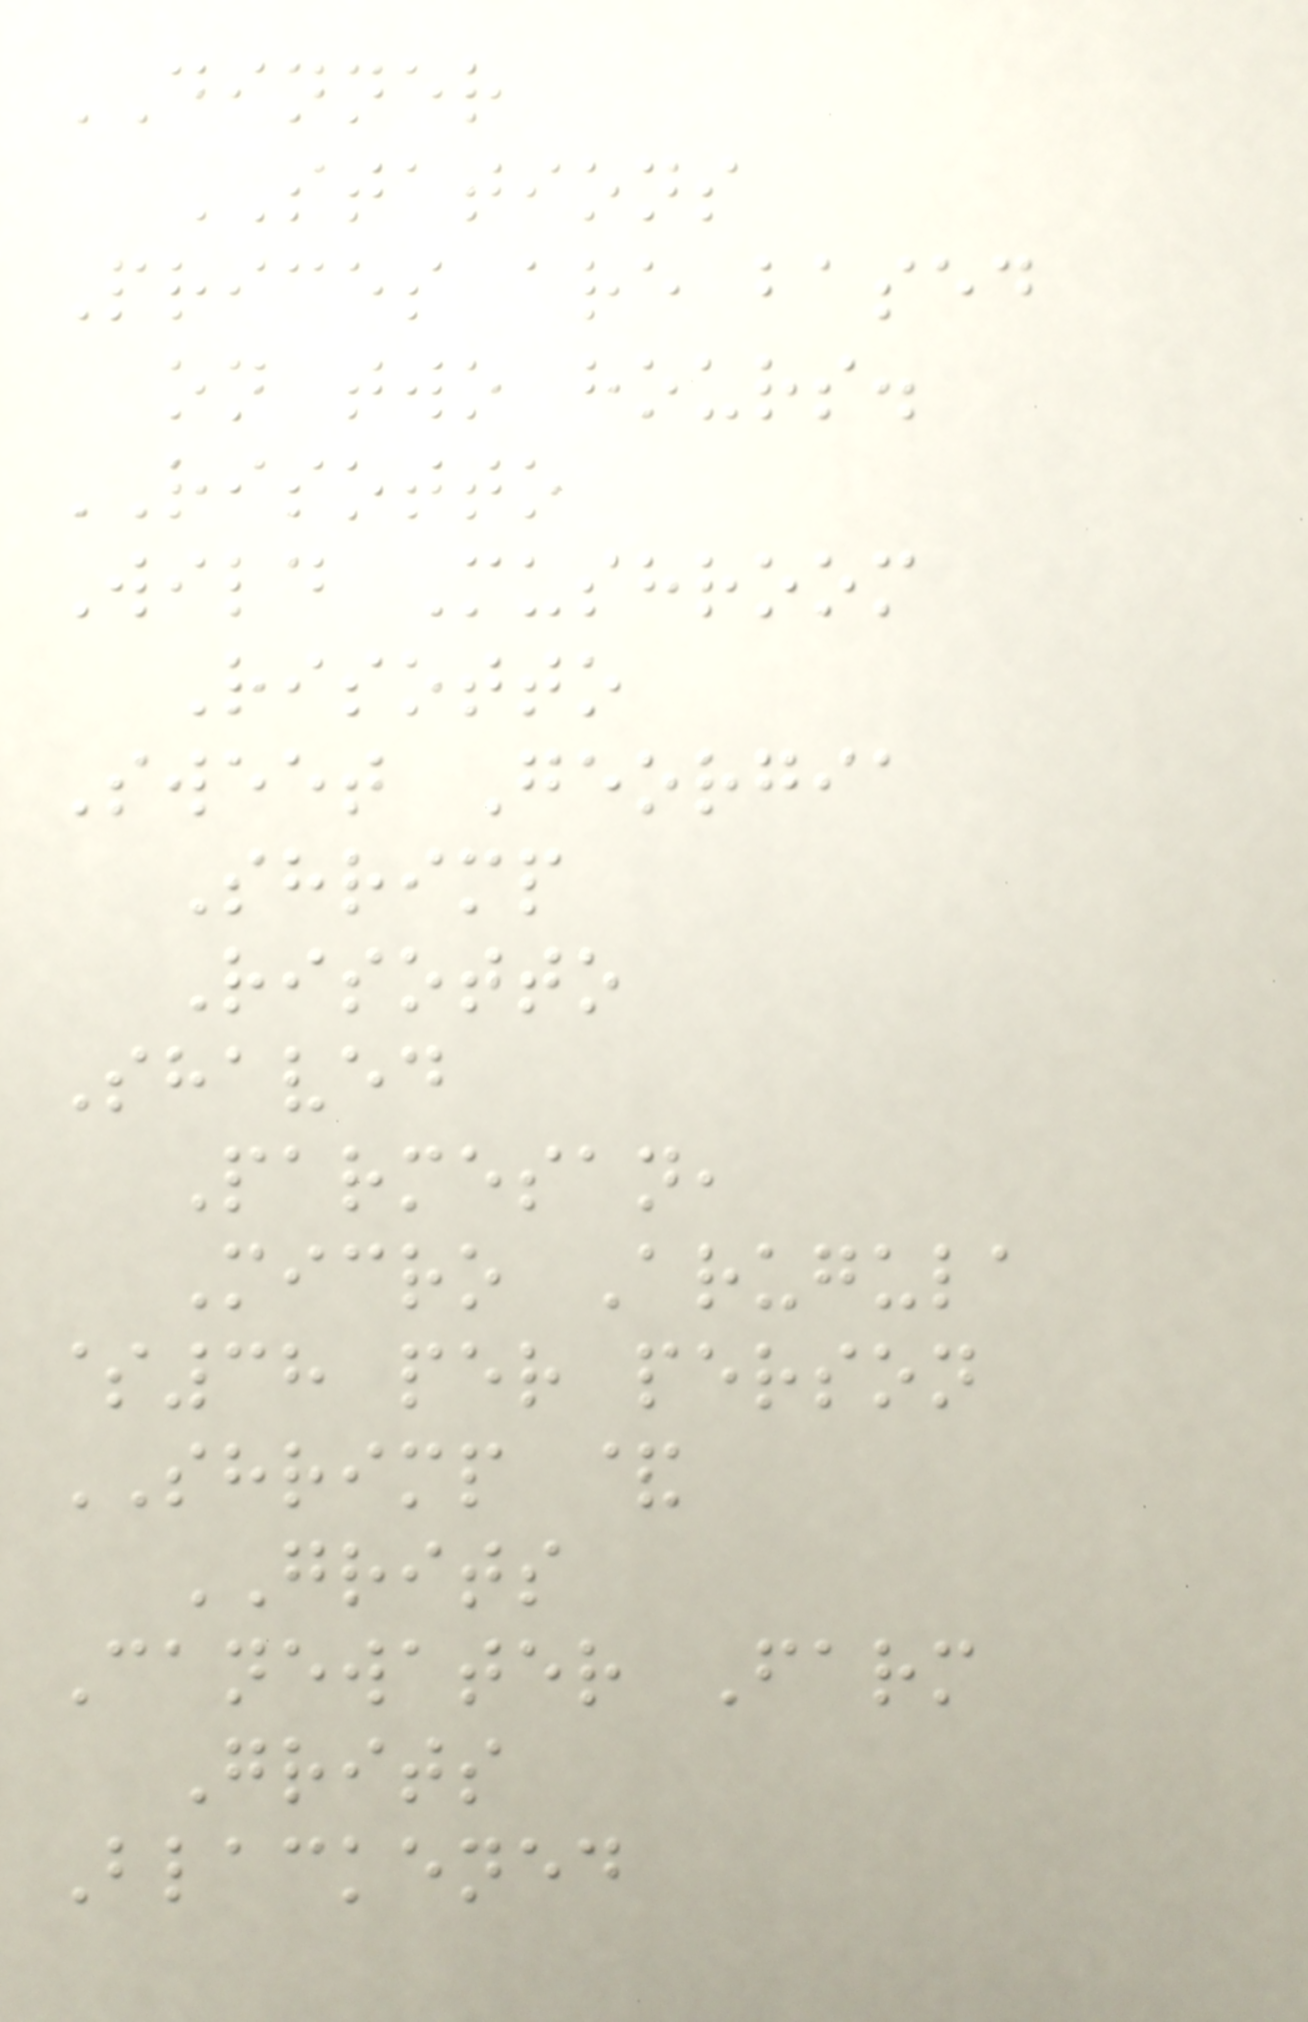DINNER
STATIONS
Prices are based
on two hours.
RISOTTO
Wild Mushroom
Risotto
Sweet Georgia
Shrimp
Risotto
Shaved
Parmesan,
Micro Arugula
$38 per person
SHRIMP &
GRITS
Canewater Farm
Grits
Blackened
